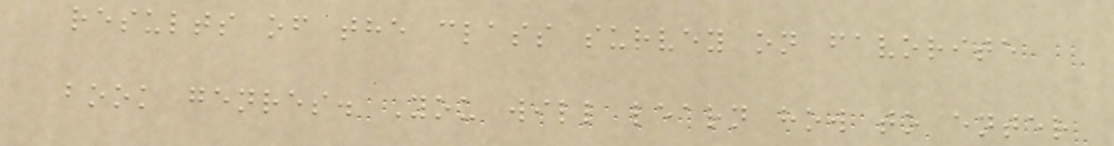results of the class survey on favorite
book genres. You will learn how to enter
